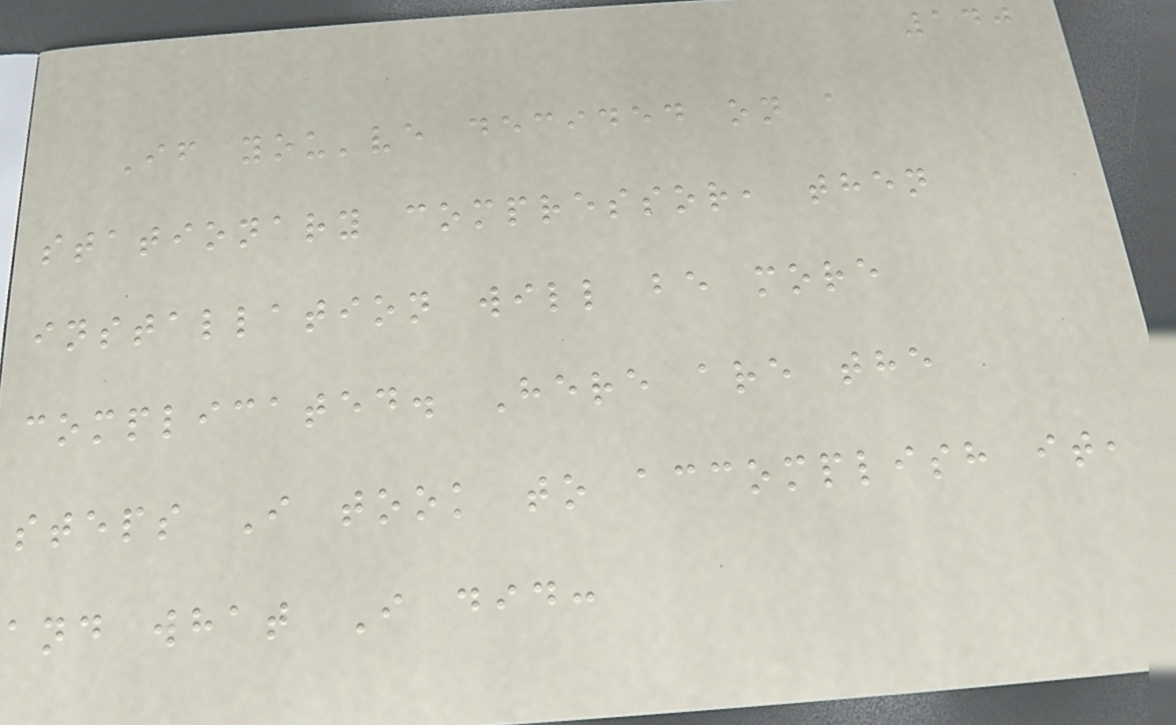140
If you've decided on a
stationary compressor, then
installation will be more
complicated. Here are the
steps I took to accomplish it,
and what I did:
